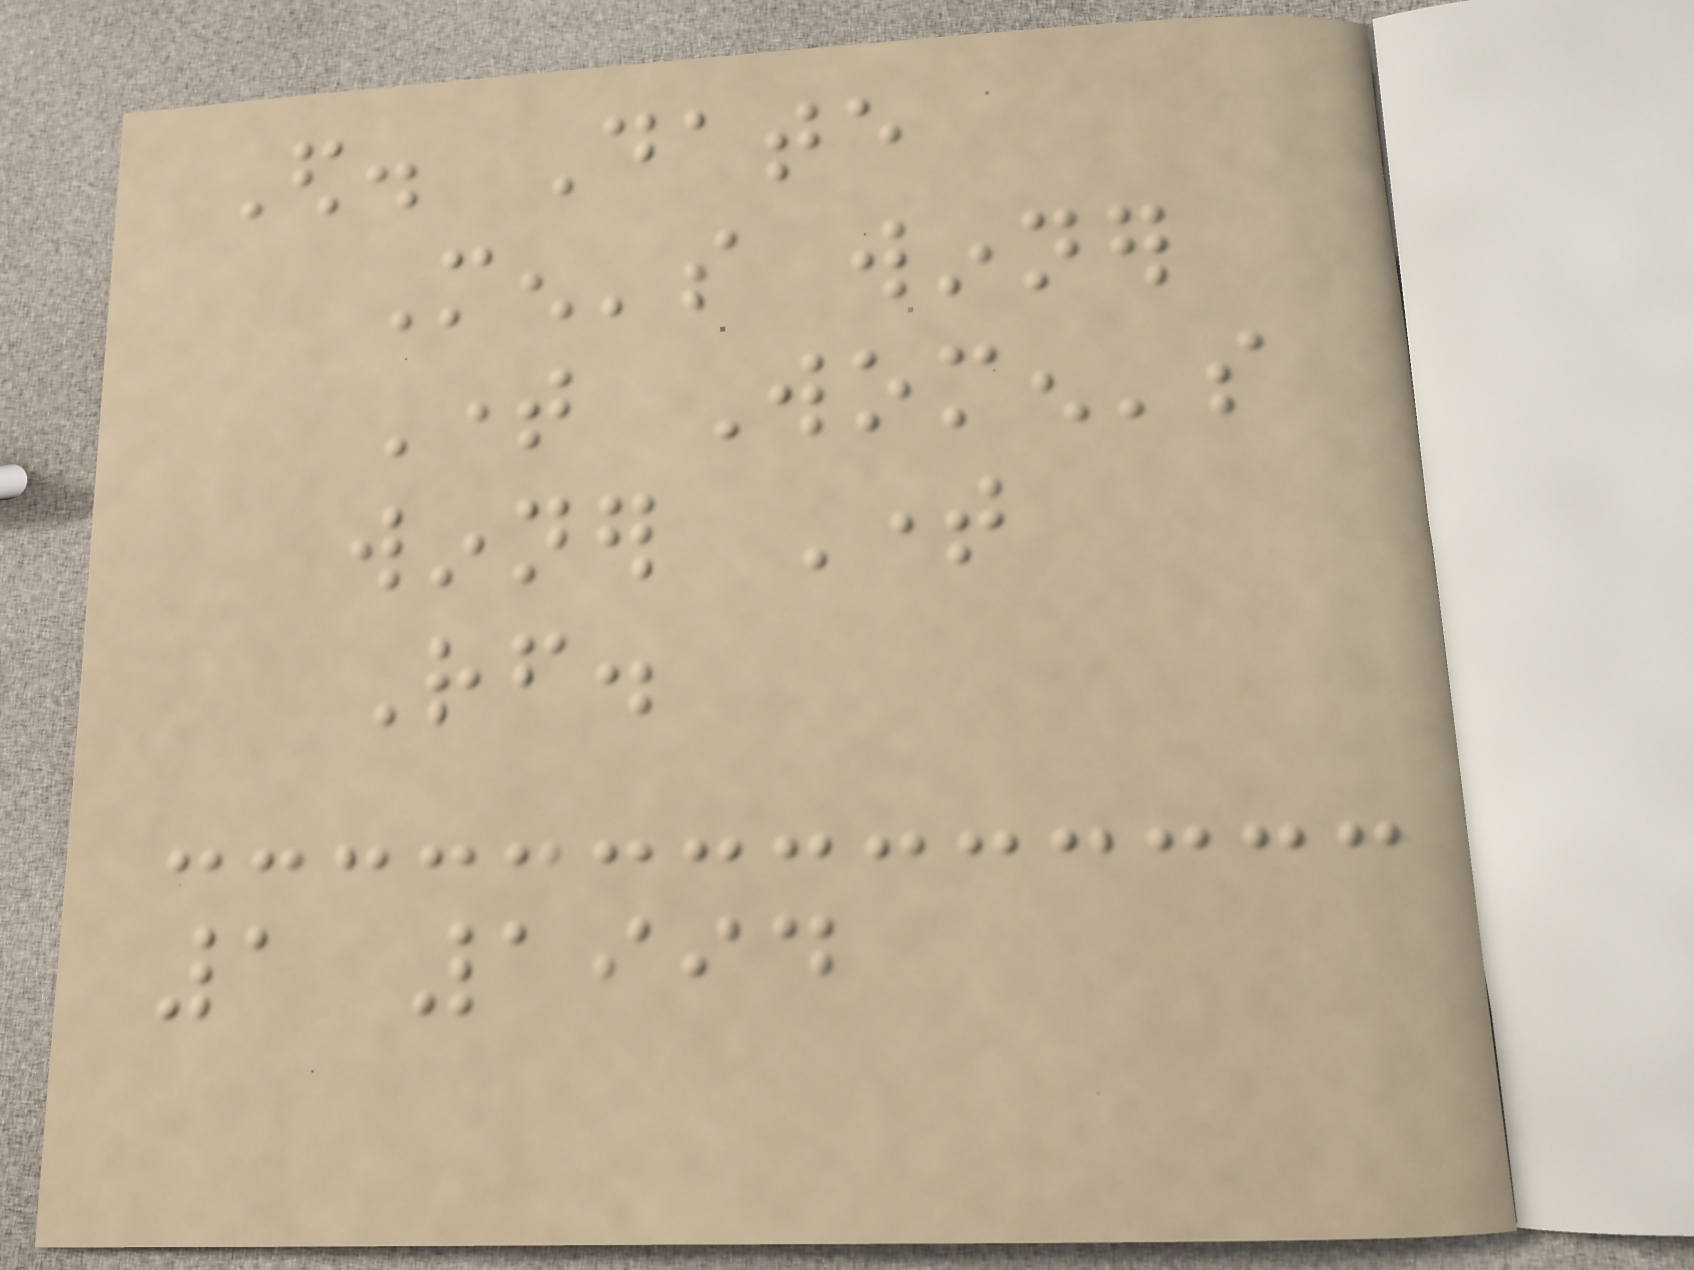Ed. Date
Men's winner
Time Women's
winner Time
Rf.
1 1994
